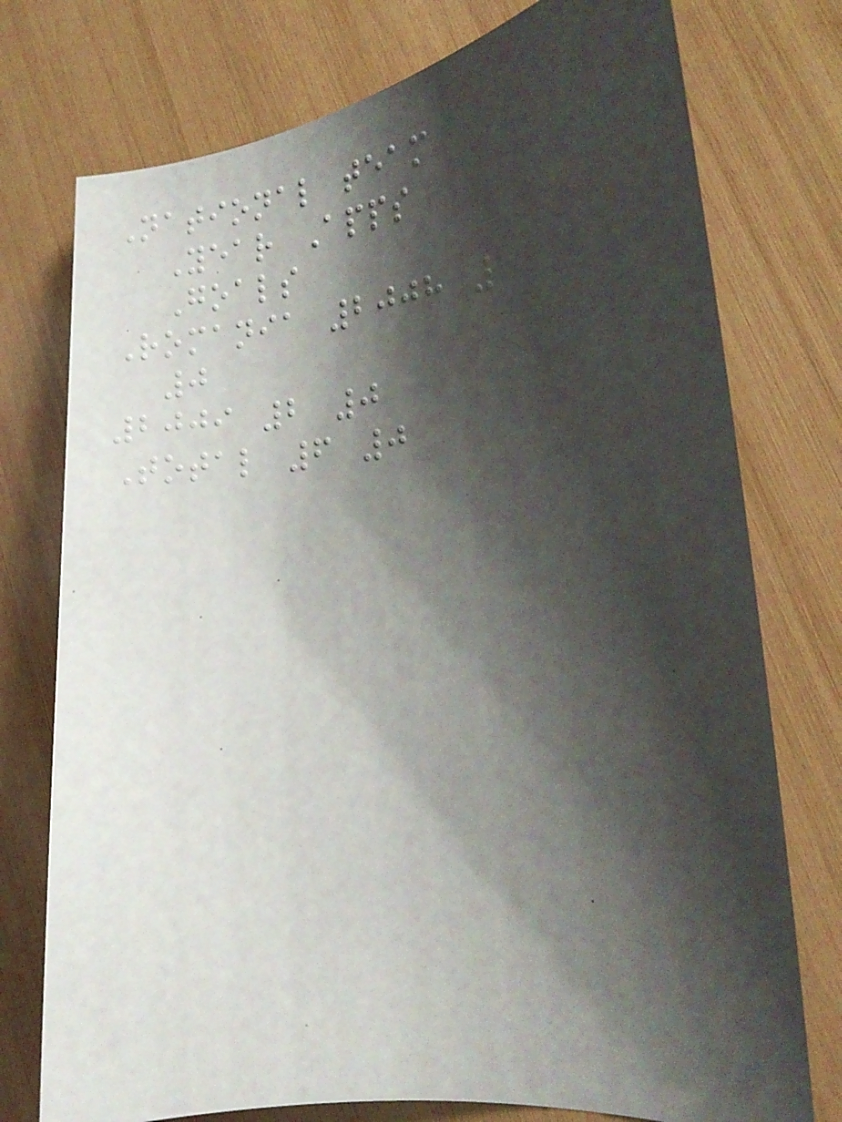National team
Year Apps
Goals
Romania 2008 4
0
2009 2 0
Total 6 0
